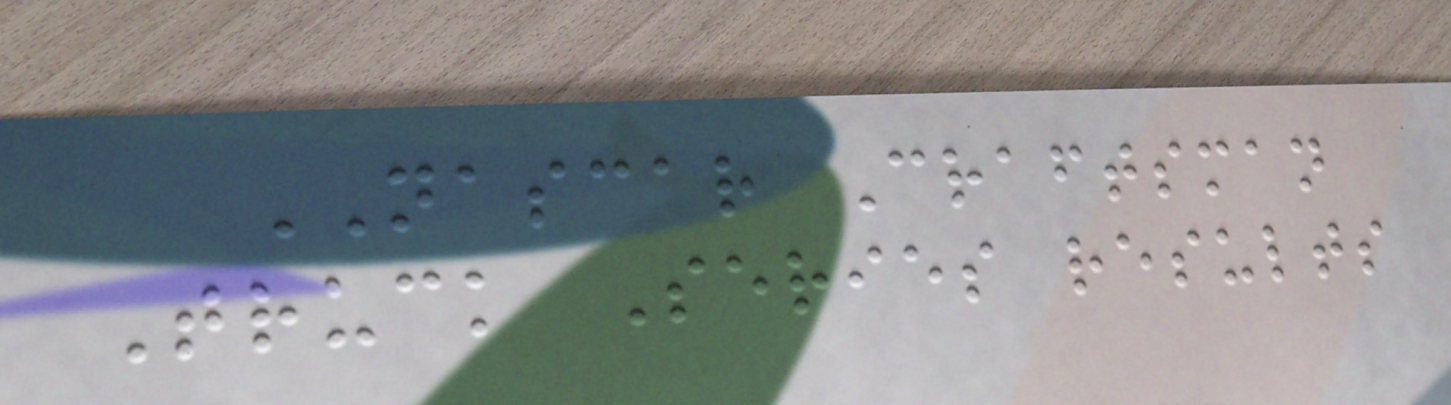NASCAR Craftsman
Truck Series results
